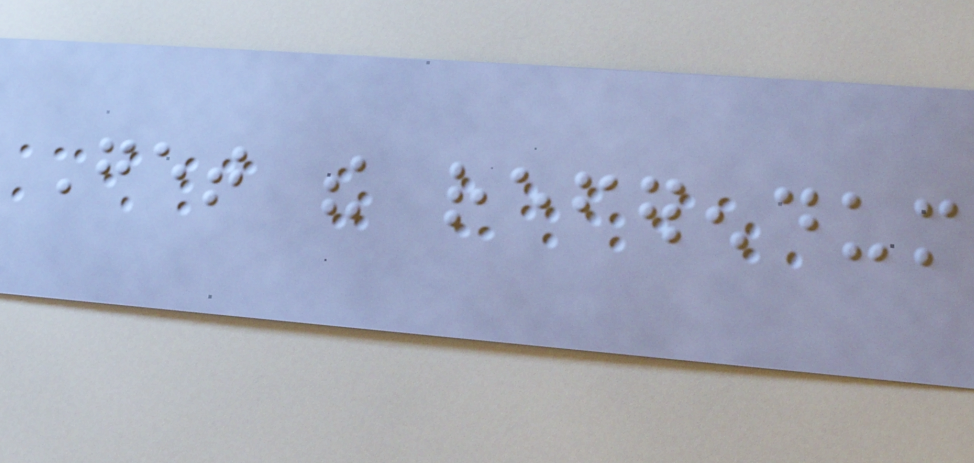Get the referendum
